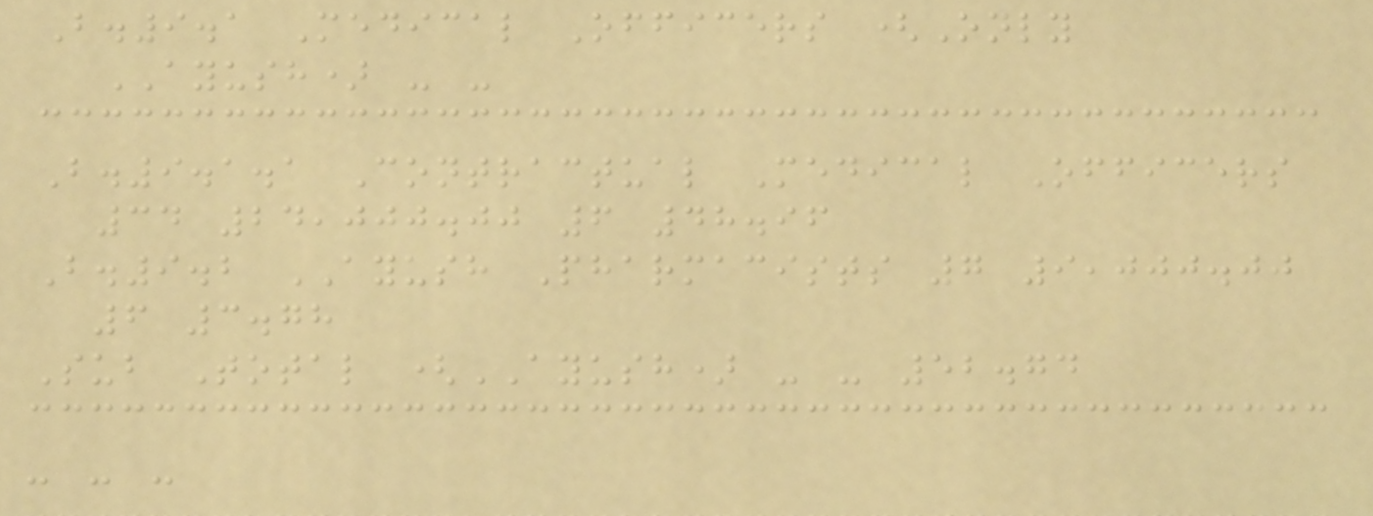B.9.1 Medical Officers (Only
AYUSH) - -
B.9.1.1 Contractual Medical Officers
34 24,000.00 6 48.96
B.9.2 AYUSH Pharmacists 7 9,000.00
6 3.78
Sub Total (AYUSH) - - 52.74
- - -
